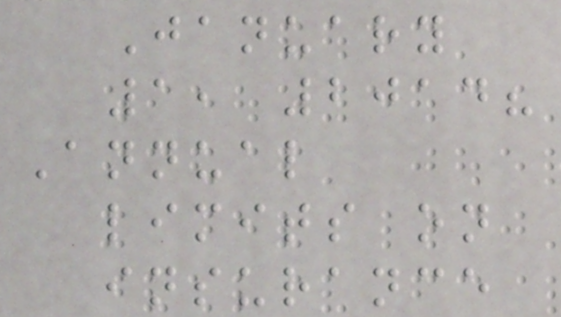January
1, 2014?
Annual
limits on
insurance
